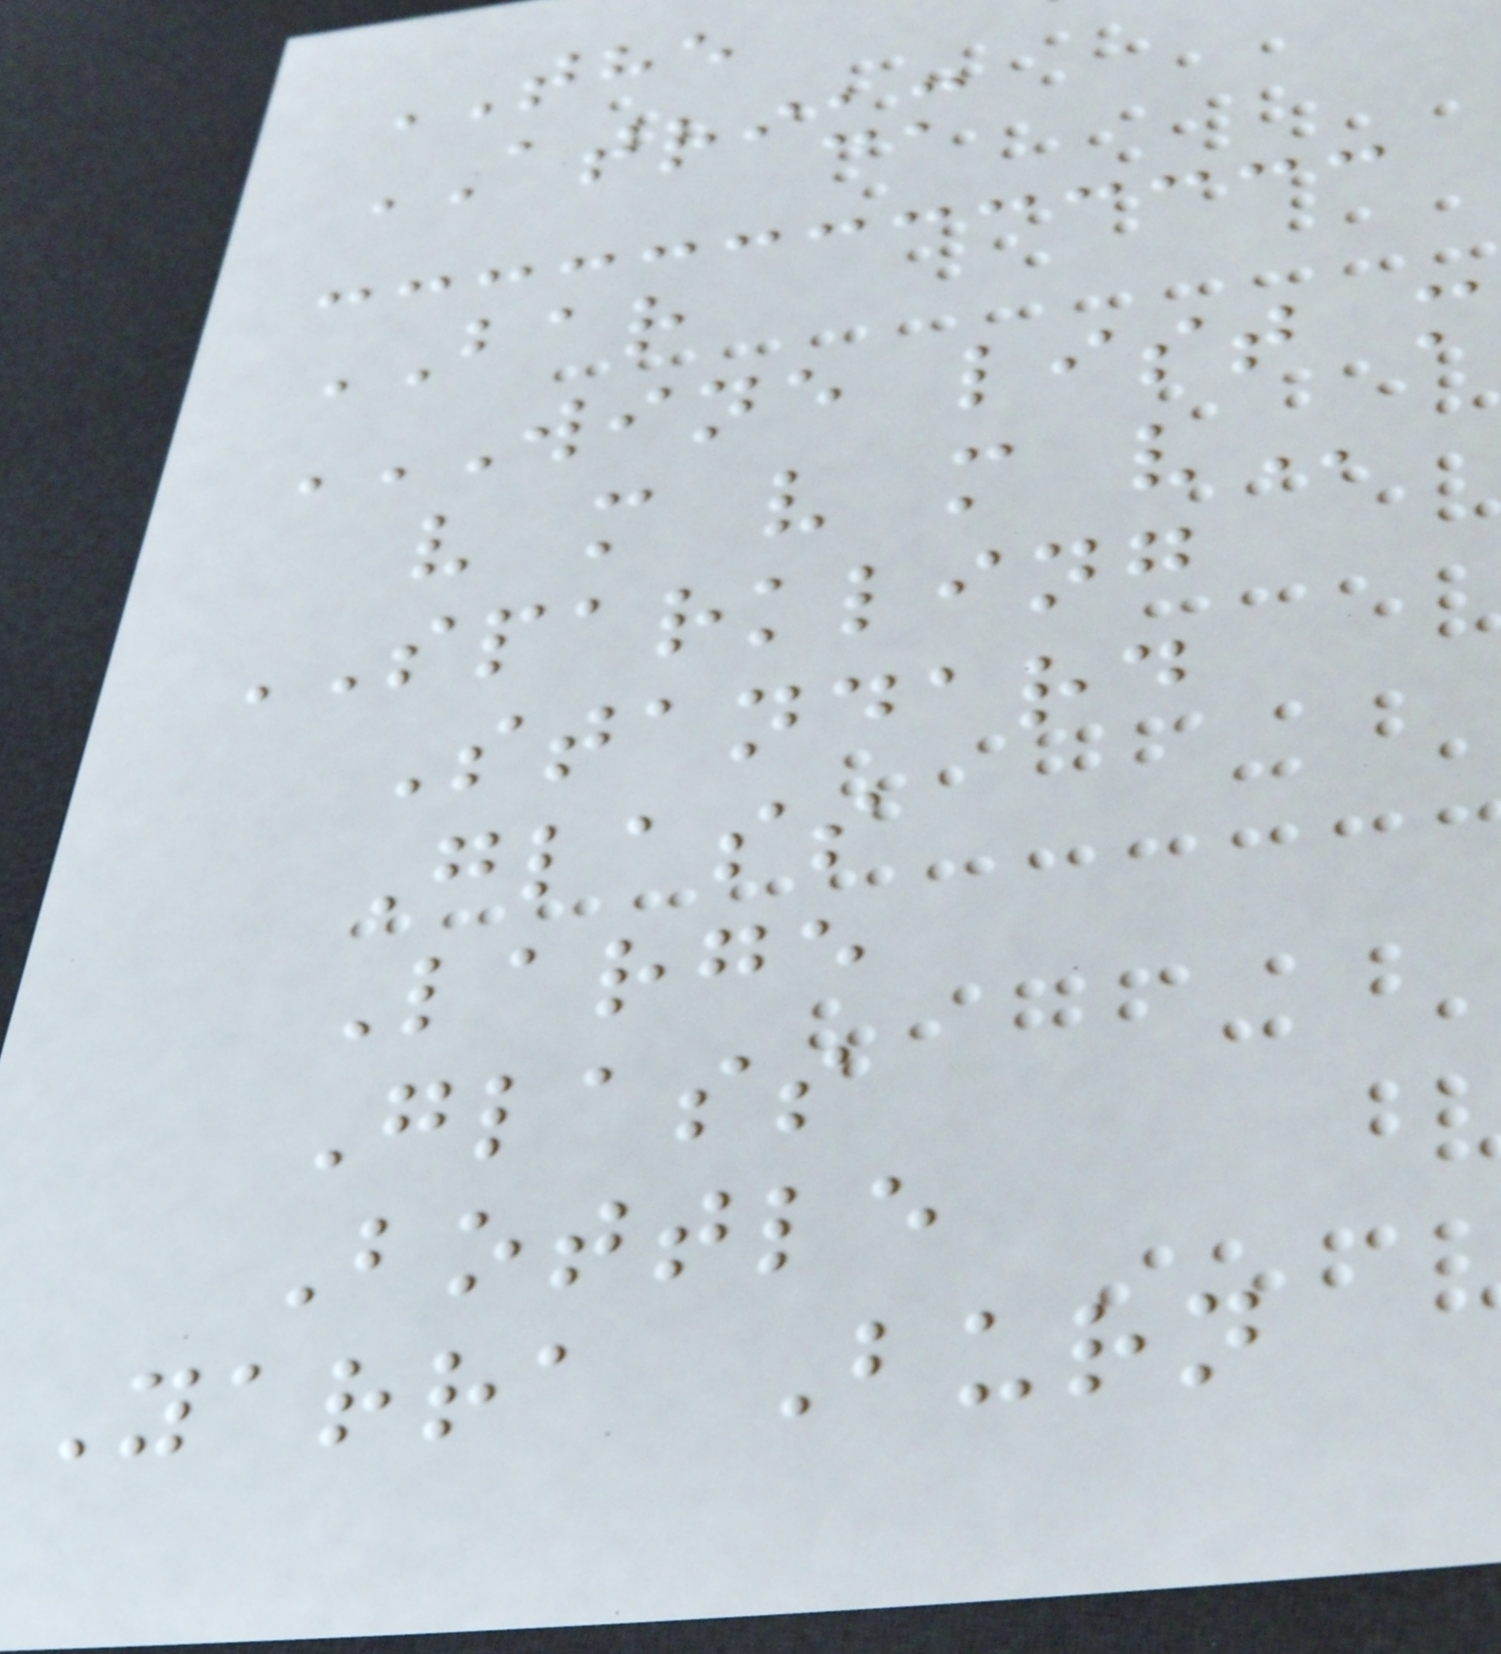THE
ATRIUM
BAR
WINE LIST M
V M V M V
SPARKLING
Standard
Glass
Large
Glass
Bottle
Yarra Burn
